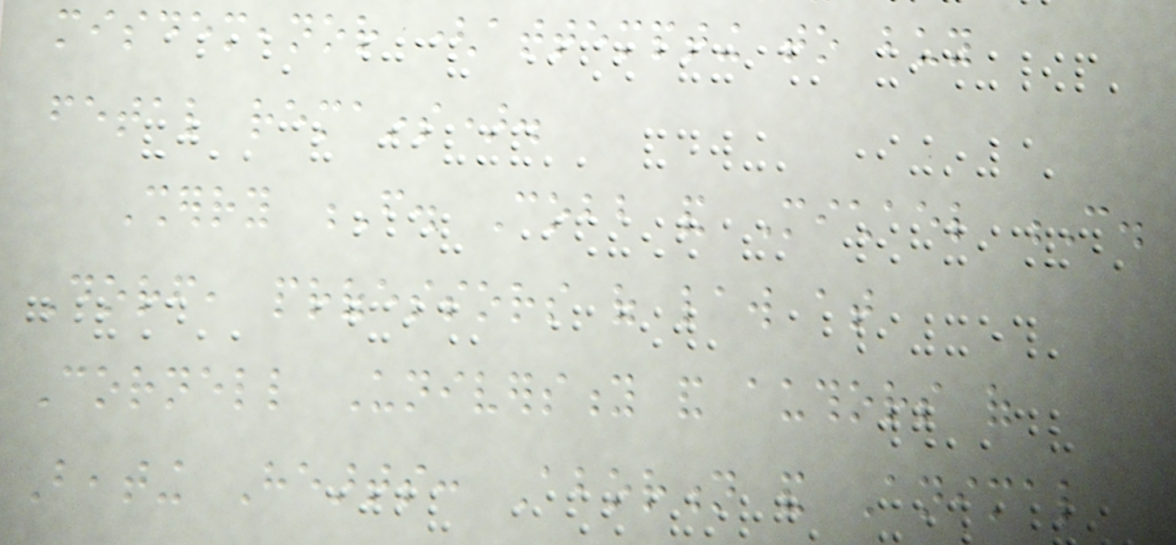misdemeanor (attempting to buy
fetal remains).
Sherry F. Cobb and Michael C.
Dorf, professors of law at
Cornell University and authors of
Beating Hearts: Abortion and Animal
